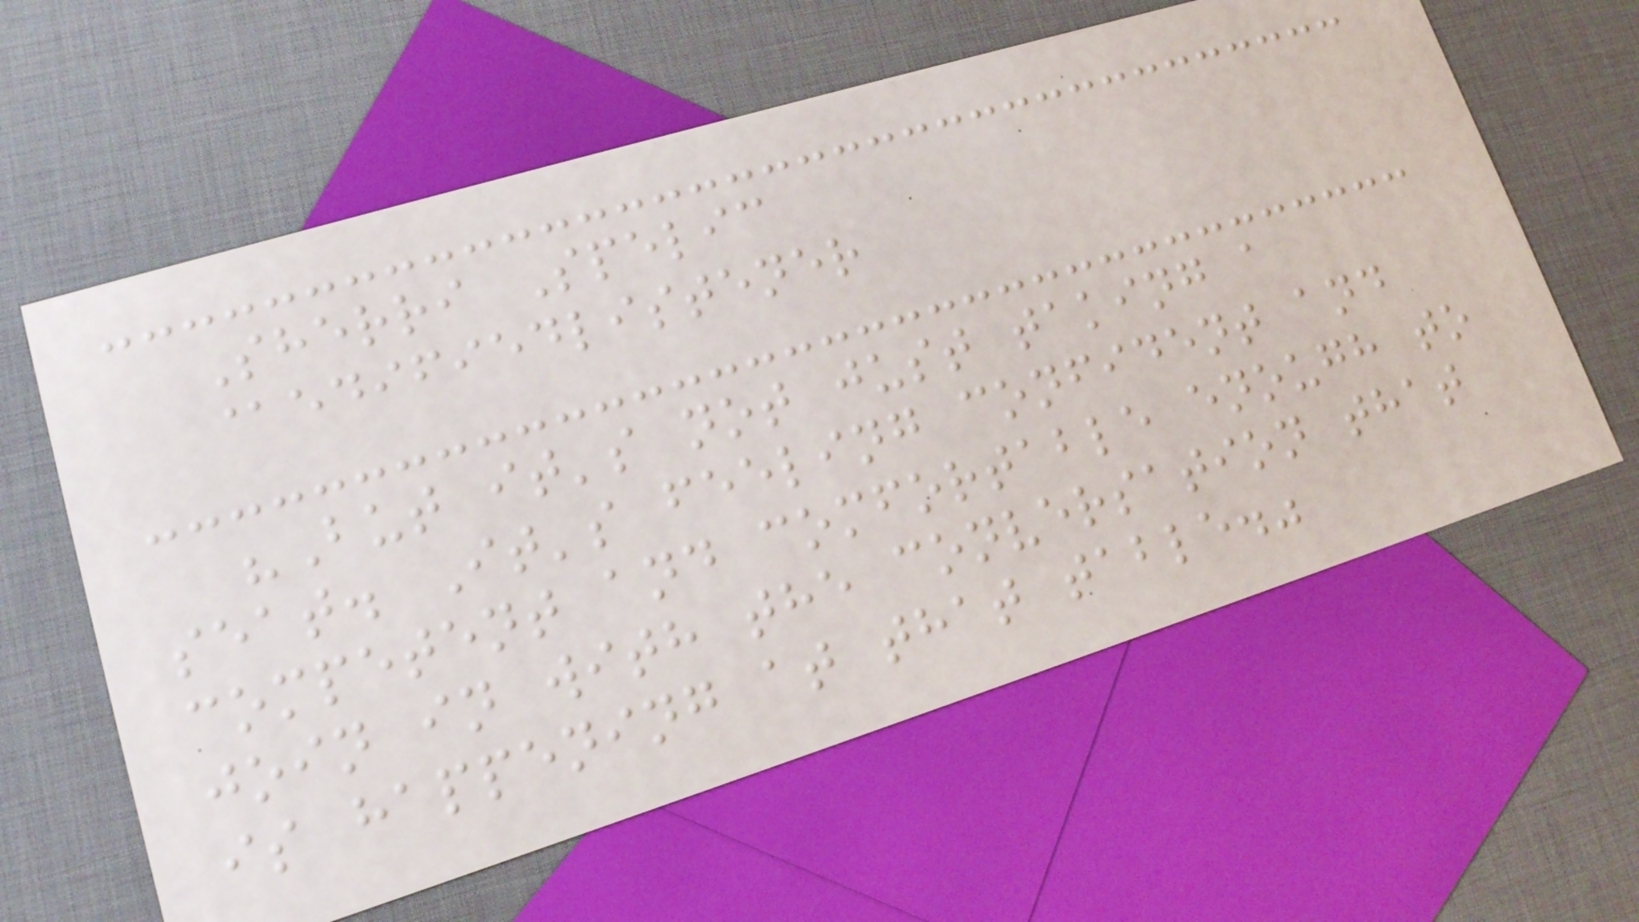Sherri Spelic
@edifiedlistener
"But it's not just taking a
seat. It's feeling confident and
competent and comfortable enough to
join in with the conversation that
is happening at that table."
